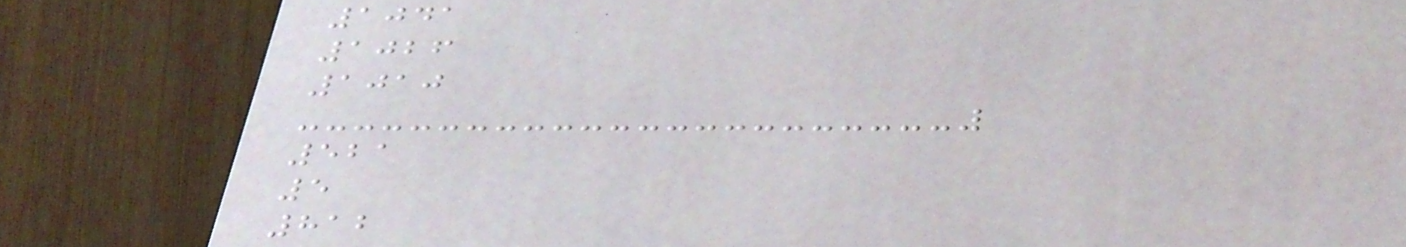1041
1026
1010
521
5
812
